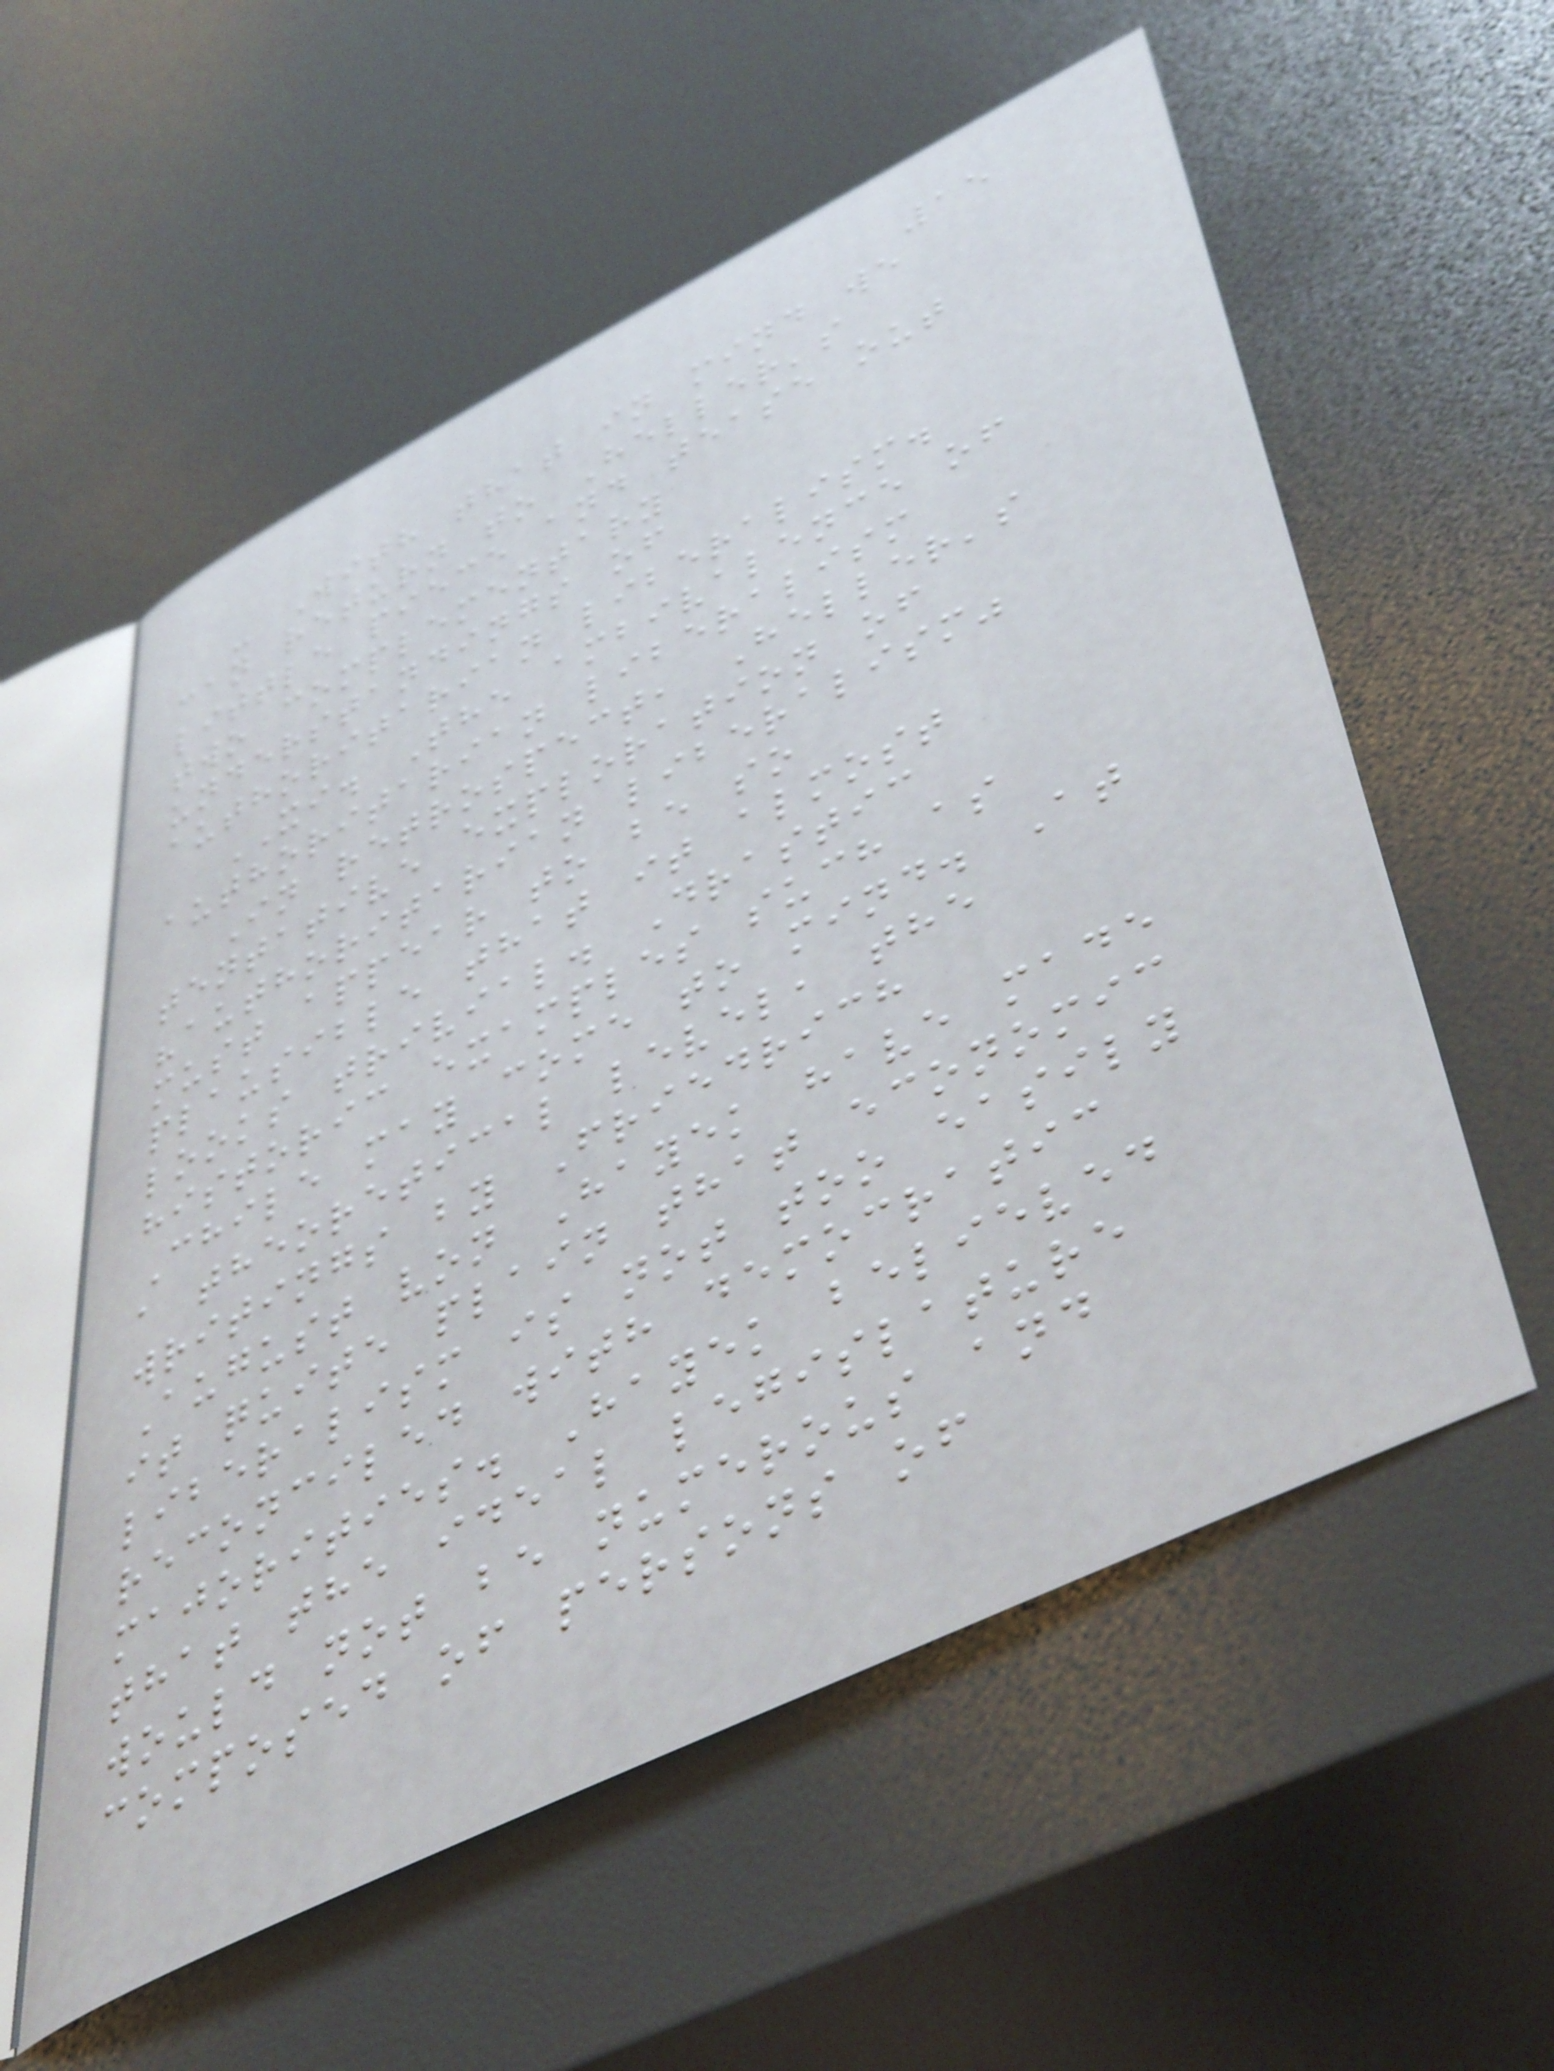15
- With that in mind we
can return to Heller's
little piece and tease out
two complementary
understandings of
authoritarian liberalism.
XI. The ambivalence of
authoritarian liberalism
In retrospect, Heller's
tentative exploration of
"authoritarian liberalism"
must appear to be so
plausible that it almost
looks trivial. Drastic
historic examples such as
Chile may come to mind. At
a theoretical level, the
writings by Friedrich
August von Hayek have made
it quite plain that economic
liberalism is not too easily
reconciled with democratic
majorities. Hayek believed
that the ideal legislature
would not be numerous and
composed of persons of
